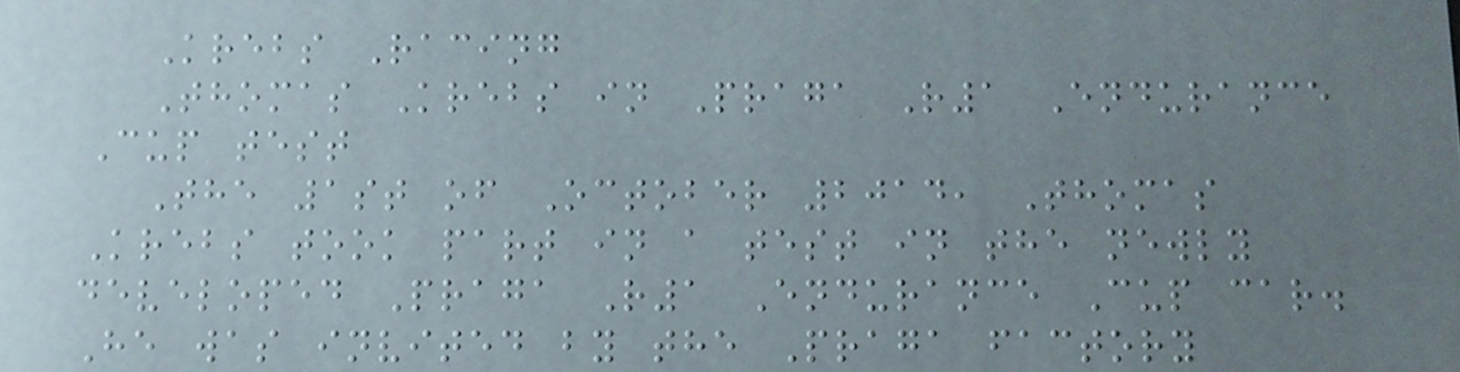Krebs Racing
Thomas Krebs in Praga R1 Endurance
Cup test
The 1st of October 2014, Thomas
Krebs took part in a test in the newly
developed Praga R1 Endurance Cup car.
He was invited by the Praga factory
